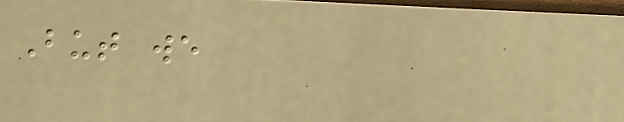But we
